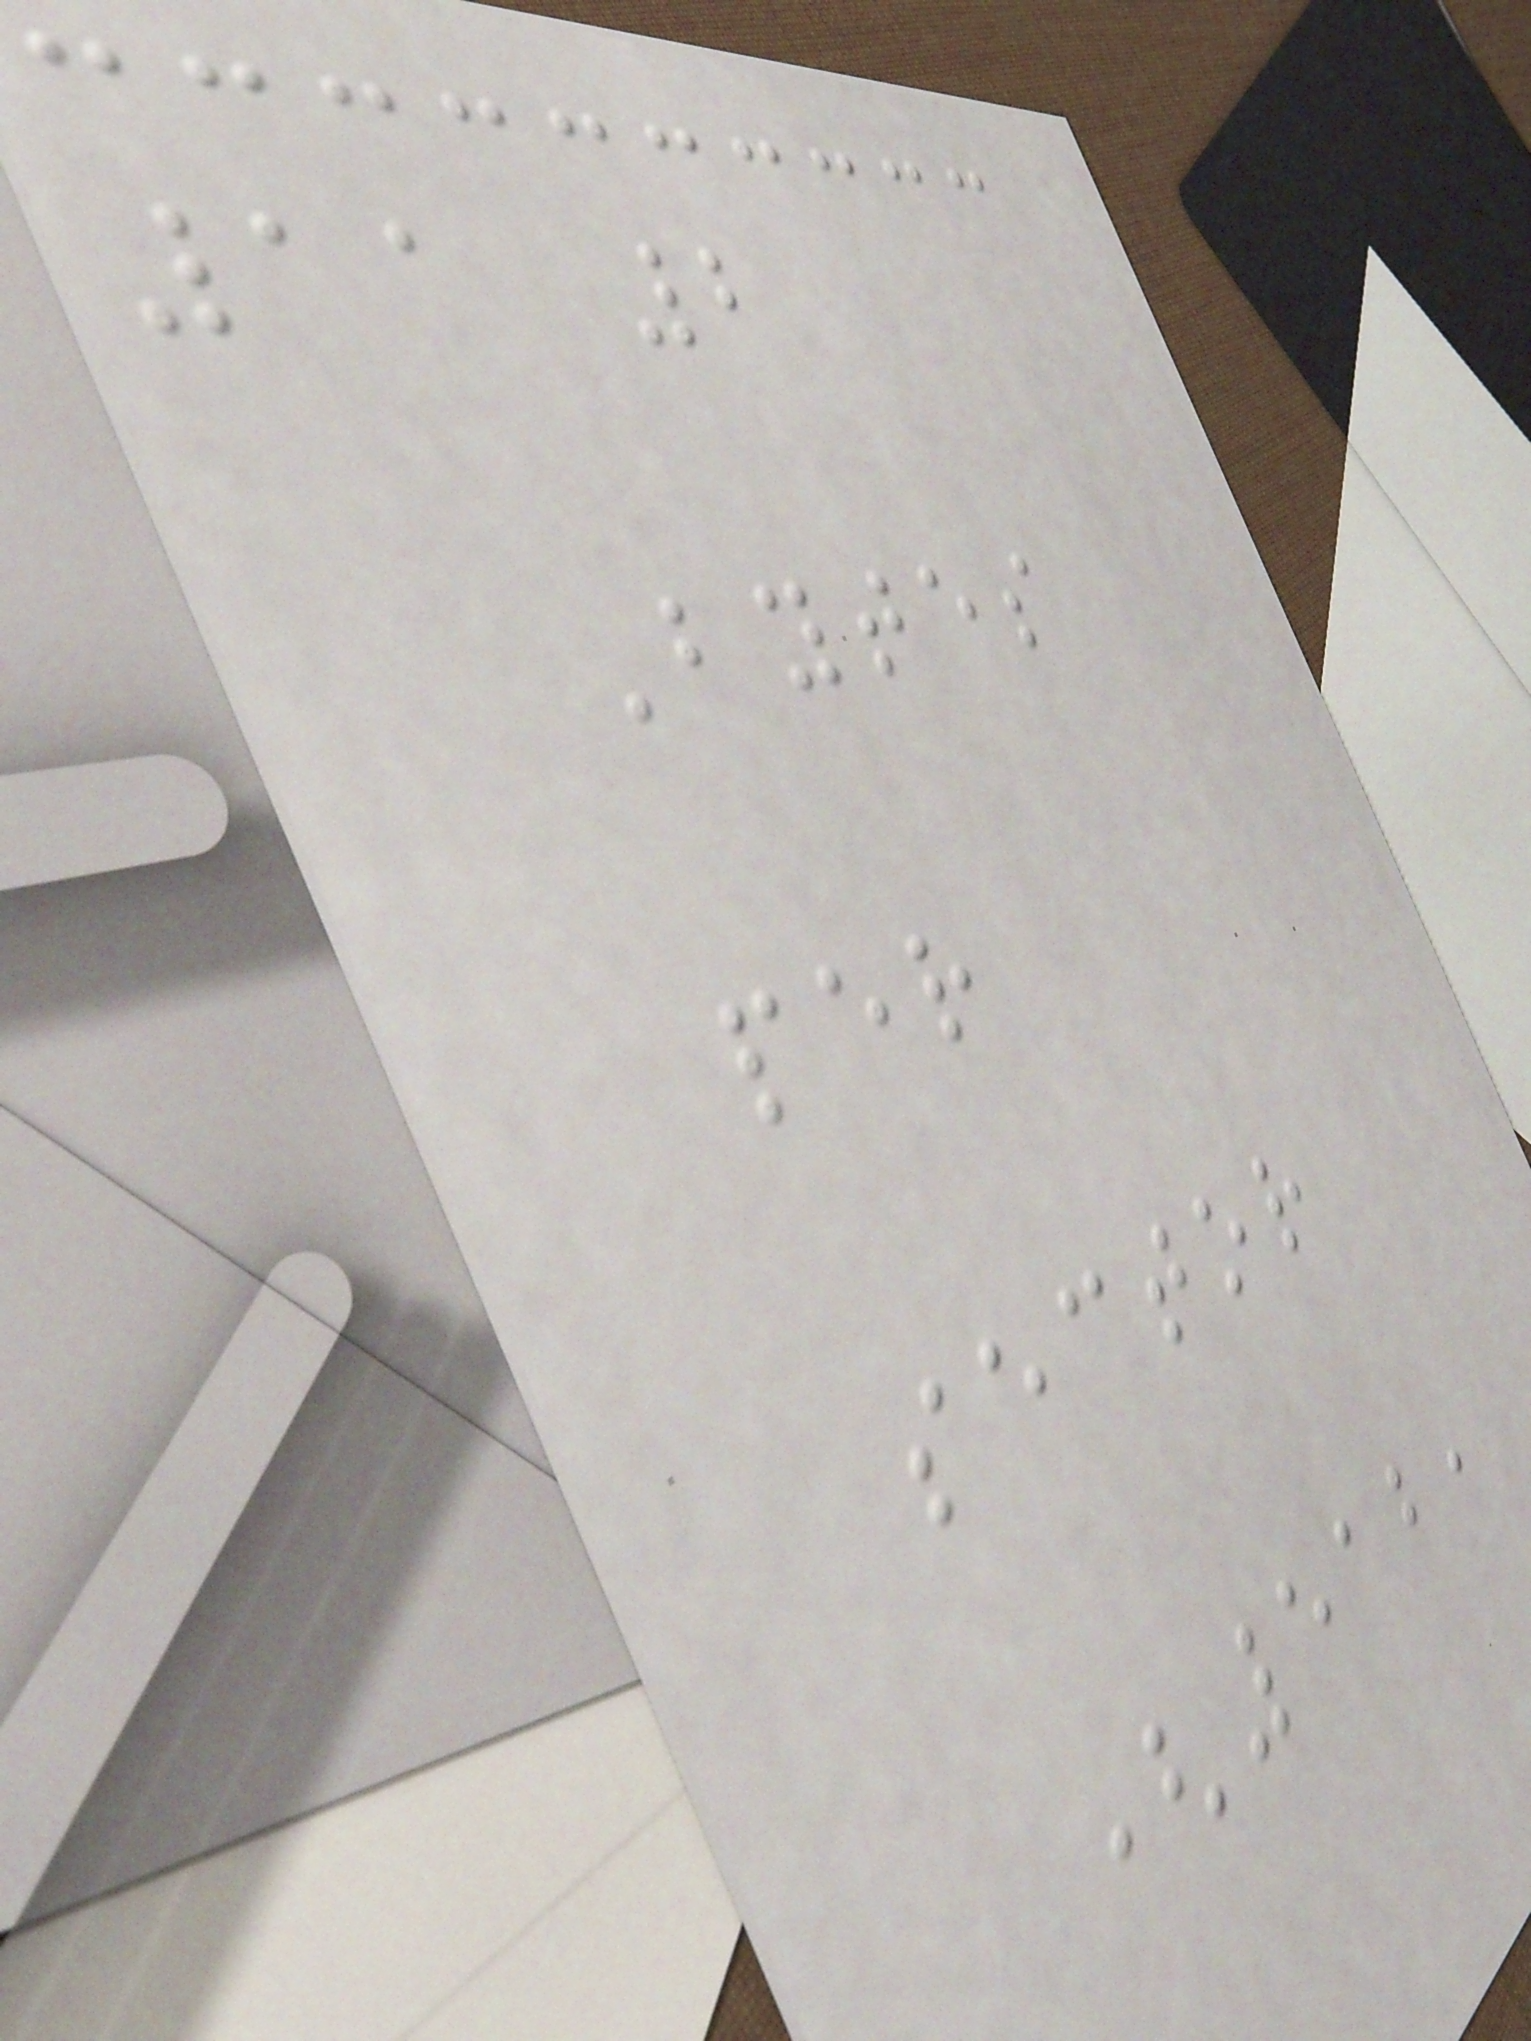11 2
Bytes
per
sector
(512,
